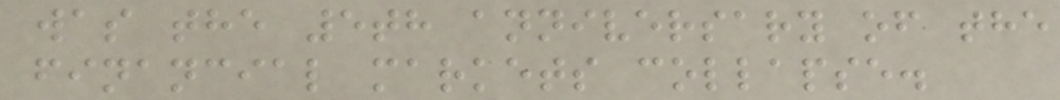was the 5th anniversary of the
financial markets collapse.
